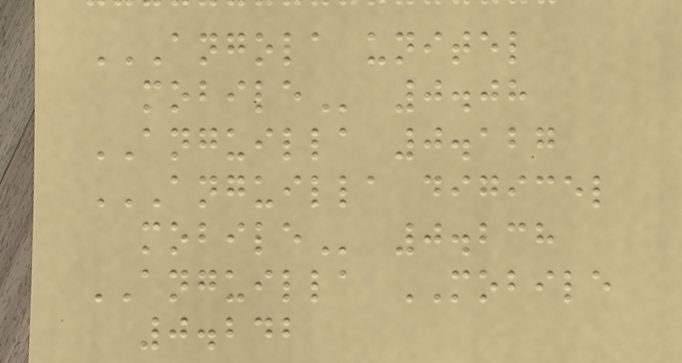ANGOLA UNITEL
MOBILE 0.08
ANGUILLA 0.127
ANGUILLA DIGICEL
MOBILE 0.238
ANGUILLA MOBILE
0.242
